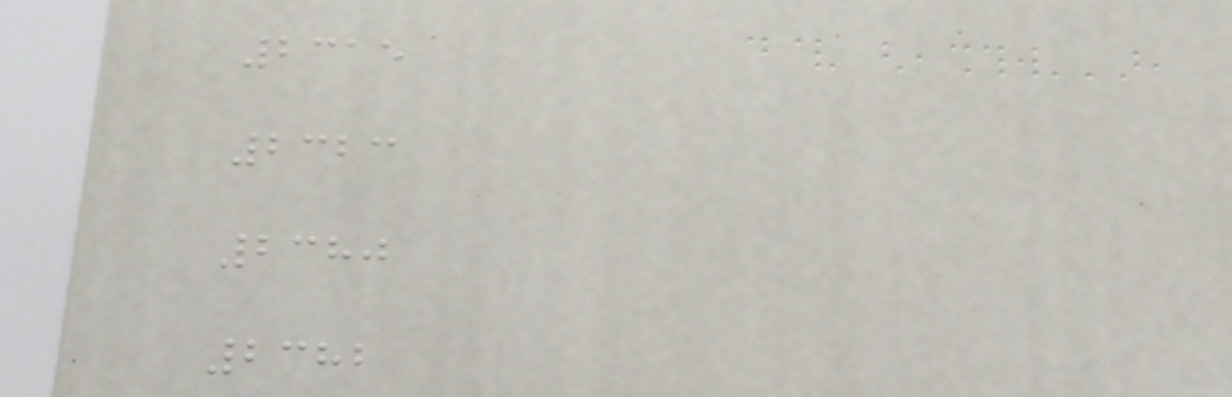2315
2323
2380
2382
